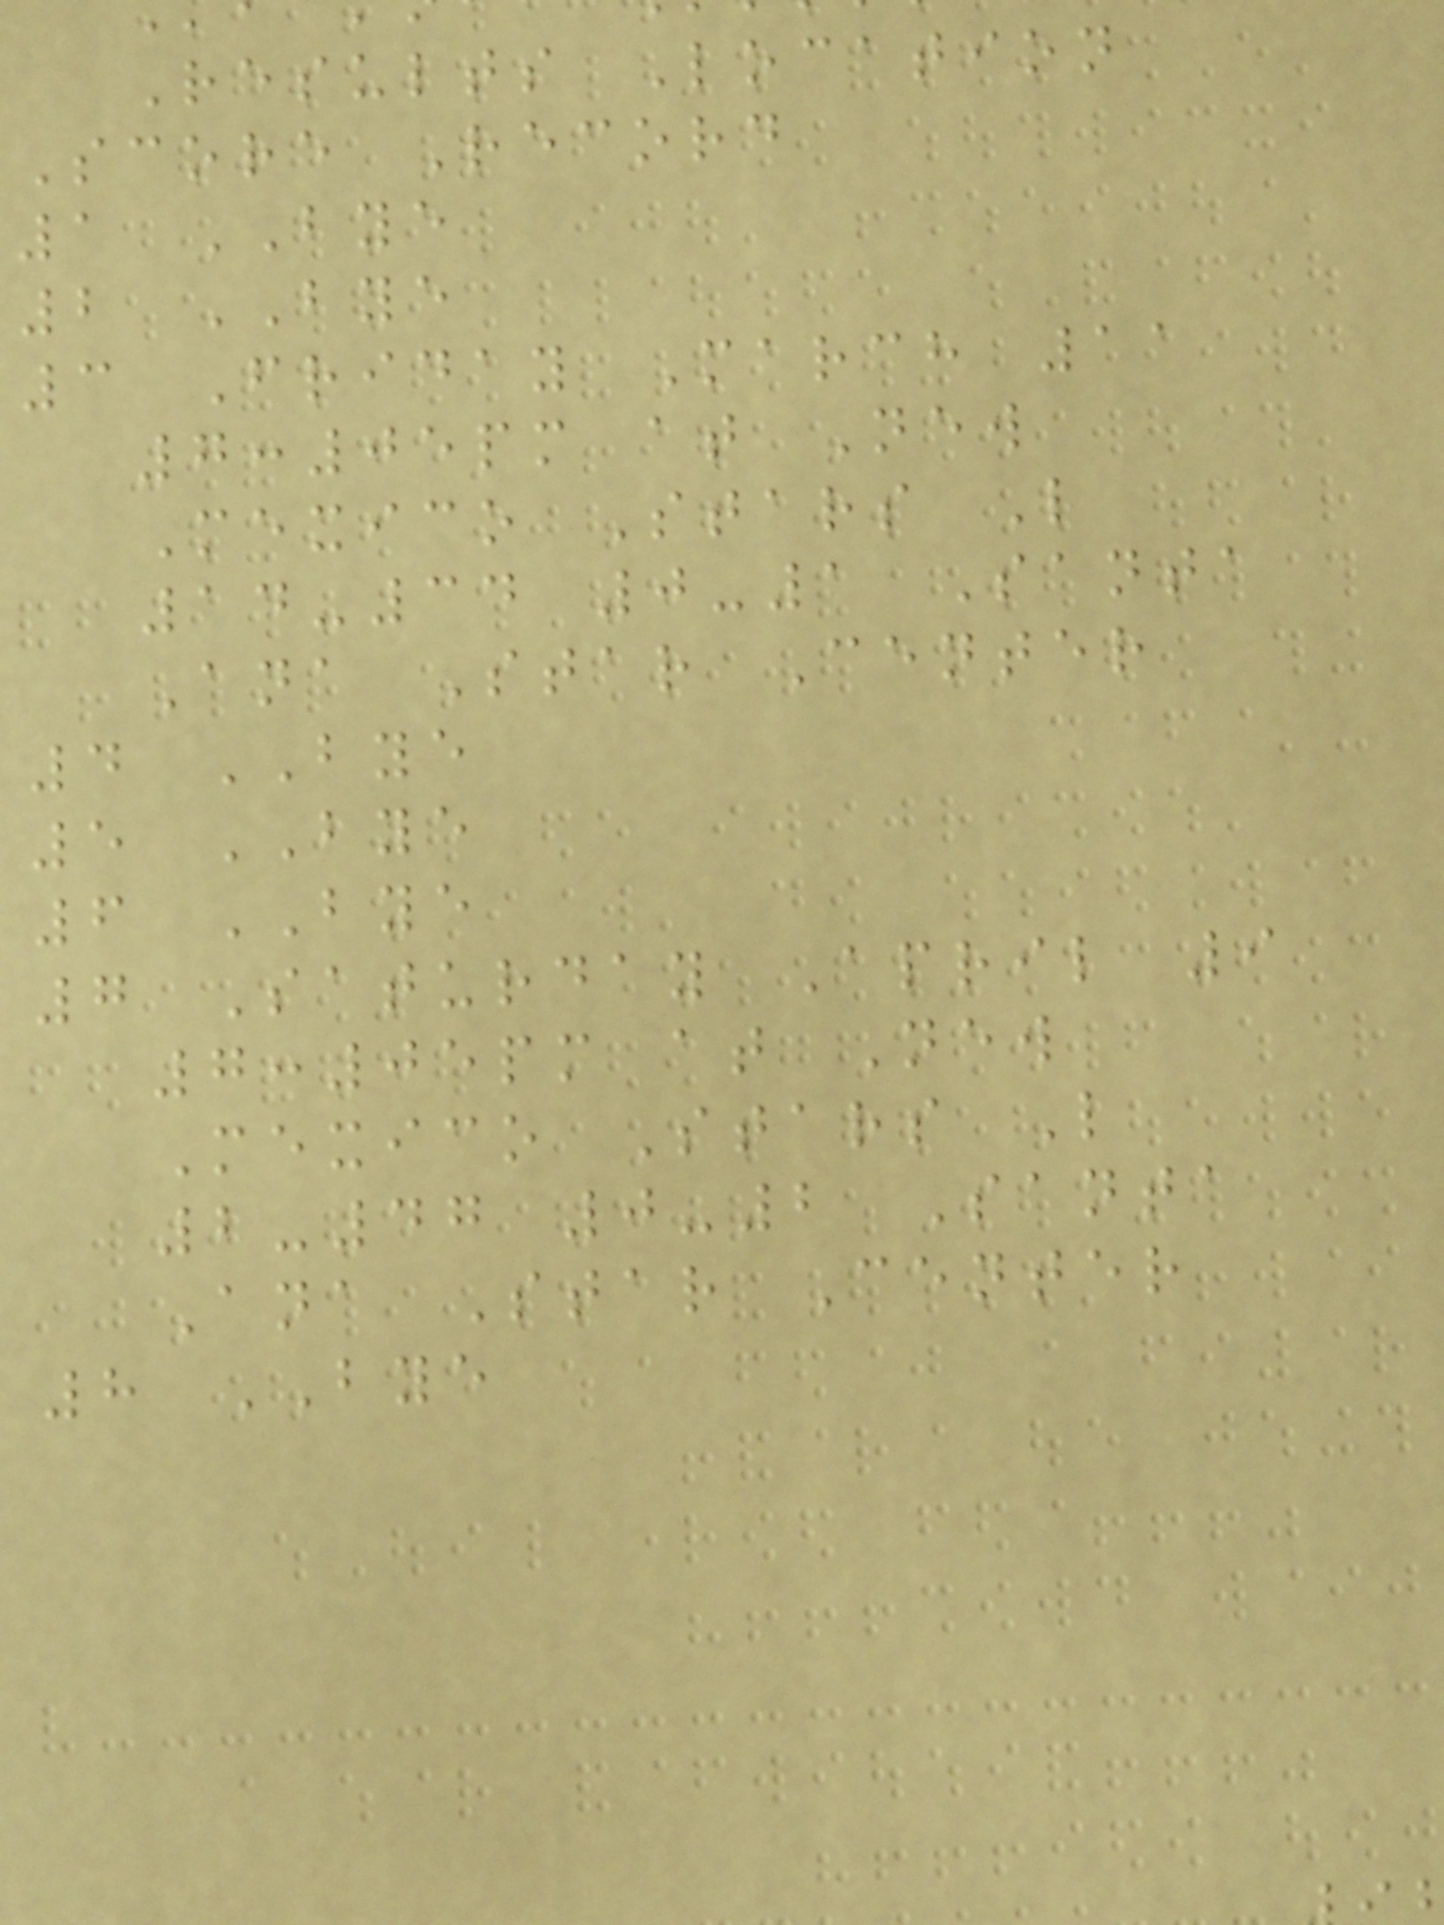Results Location
Score Record
1 BYE
2 BYE
3 Friday March 11
7:05pm at New
Mexico Stars L
14-34 0-1 Santa
Ana Star Center
4 BYE
5 BYE
6 BYE
7 Saturday April 9
7:05pm at New
Mexico Stars L
2-47 0-2 Santa
Ana Star Center
8 BYE
